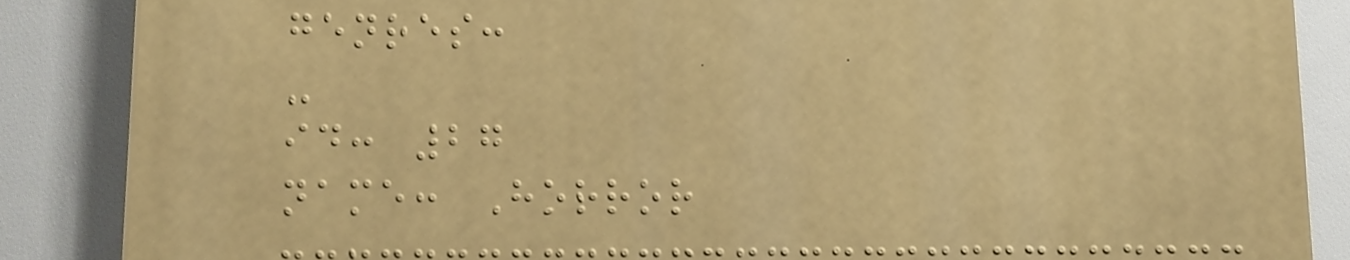genres:
-
id: 27
name: Horror
